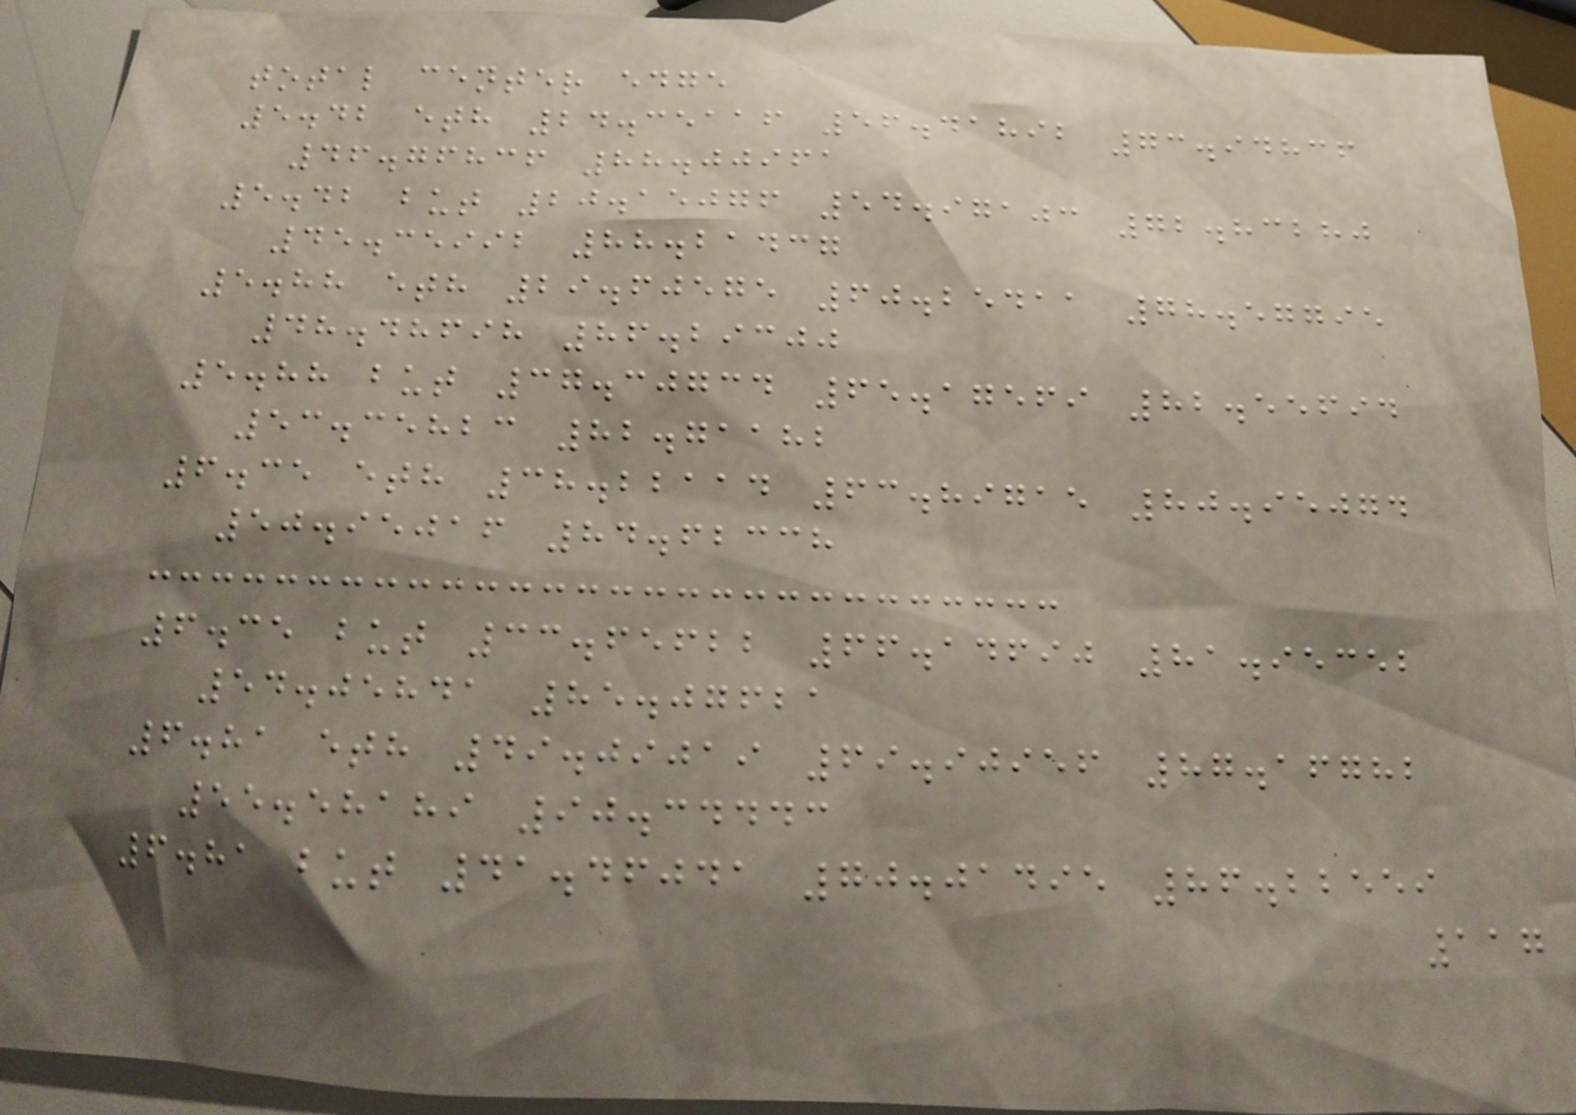total center edge
5.42 eth 24.35116 56.41892 73.94836
46.76836 88.00961
5.42 but 20.15076 54.97103 72.83280
45.35992 88.21437
5.88 eth 29.60575 60.25411 78.57795
48.48698 86.29300
5.88 but 37.30734 65.17569 82.55694
53.35823 82.71182
6.35 eth 38.22114 63.89715 80.95074
50.95016 84.62338
6.35 but 33.65622 66.14690 81.95352
54.05841 85.07621
6.81 eth 49.09019 69.90956 87.16782
55.58189 90.34443
6.81 but 41.46041 70.01495 86.22559
117
